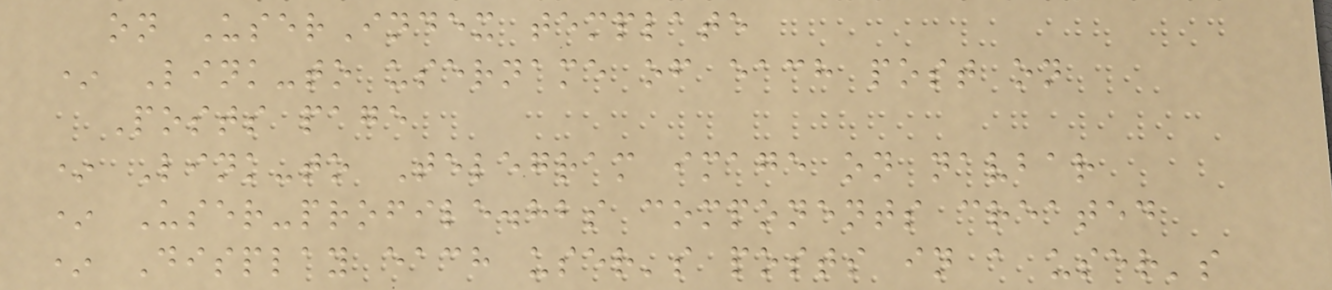on UserIndex template
* Link-to username of each post on
Posts page
* Link-to Telegram image on navbar
* User-profile.hbs components created
* Display each user's posts in a user's
